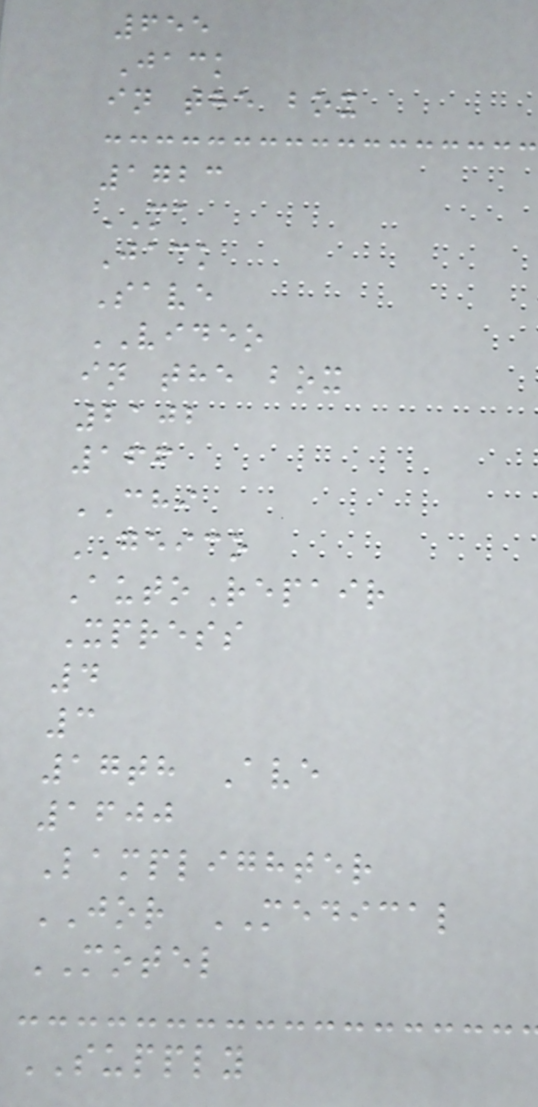655
Jack
in the box
1723
MA
Jack
Save
VIDEO
in the box
2102
166
CHI
GEICO
AutoRepair
Xpress
4
3
17th Ave
1600
Lamplighter
JOR MEDICAL
MOTEL
SUPPLY
